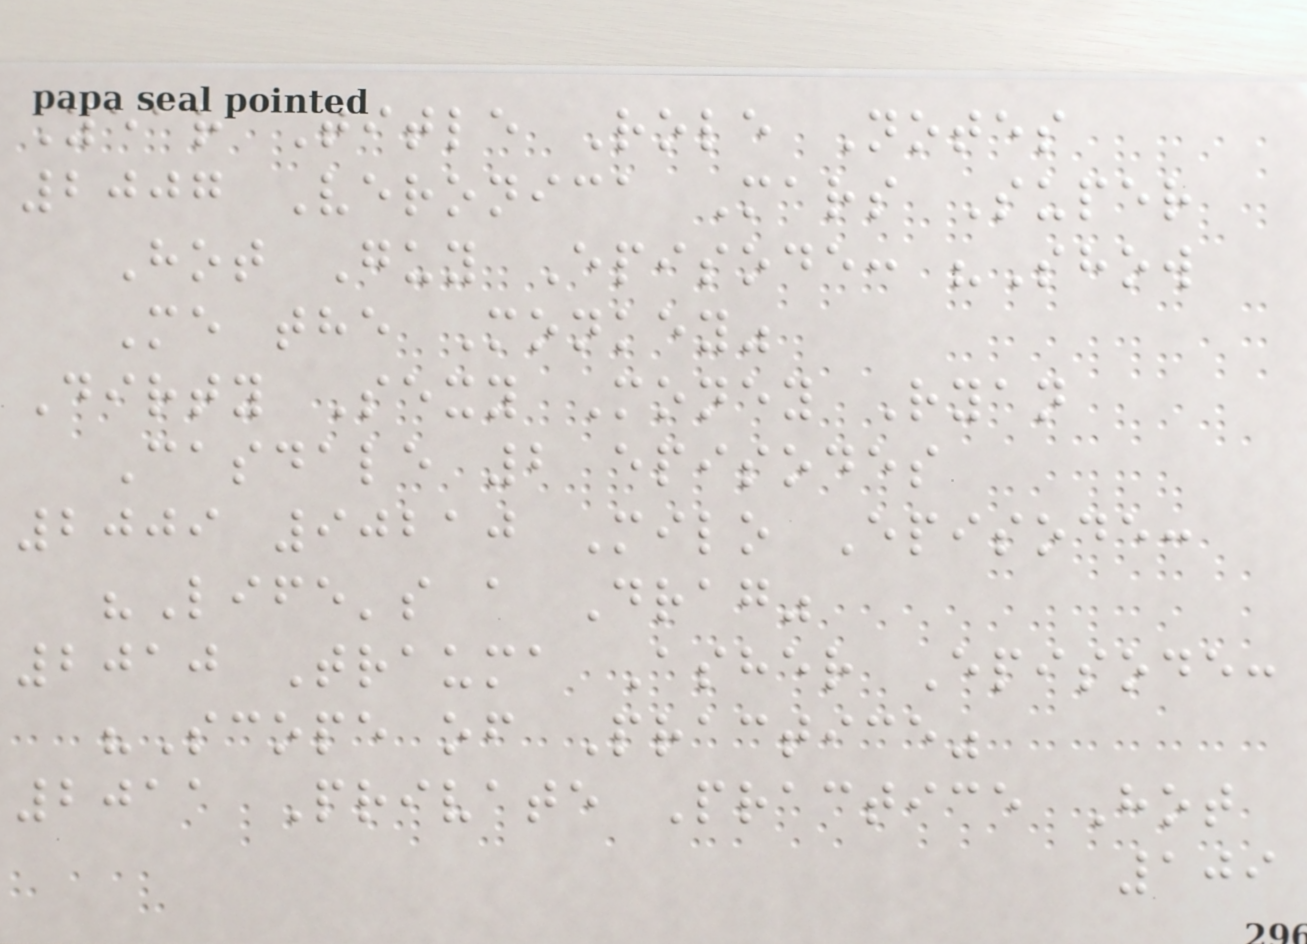Year Title Role Notes
2007 Veronica Mars Super
Hot Guy Episode: "Show
Me the Monkey"
Dirty Sexy Money Ryan
Casdale 2 episodes
2009 90210 Milo Episode:
"Life's a Drag"
2010 Trauma Asher Episode:
"Scope of Practice"
2011 Private Practice Hot
109
